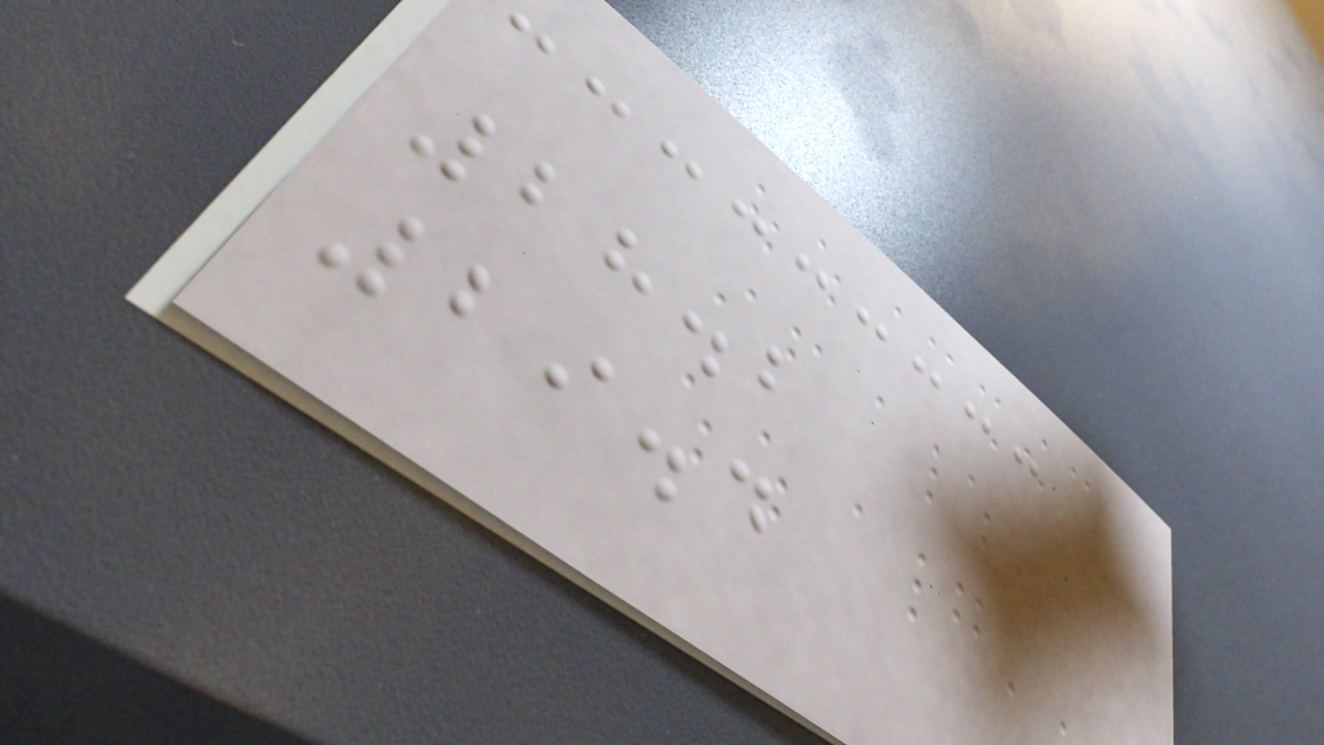28.2
29.4
